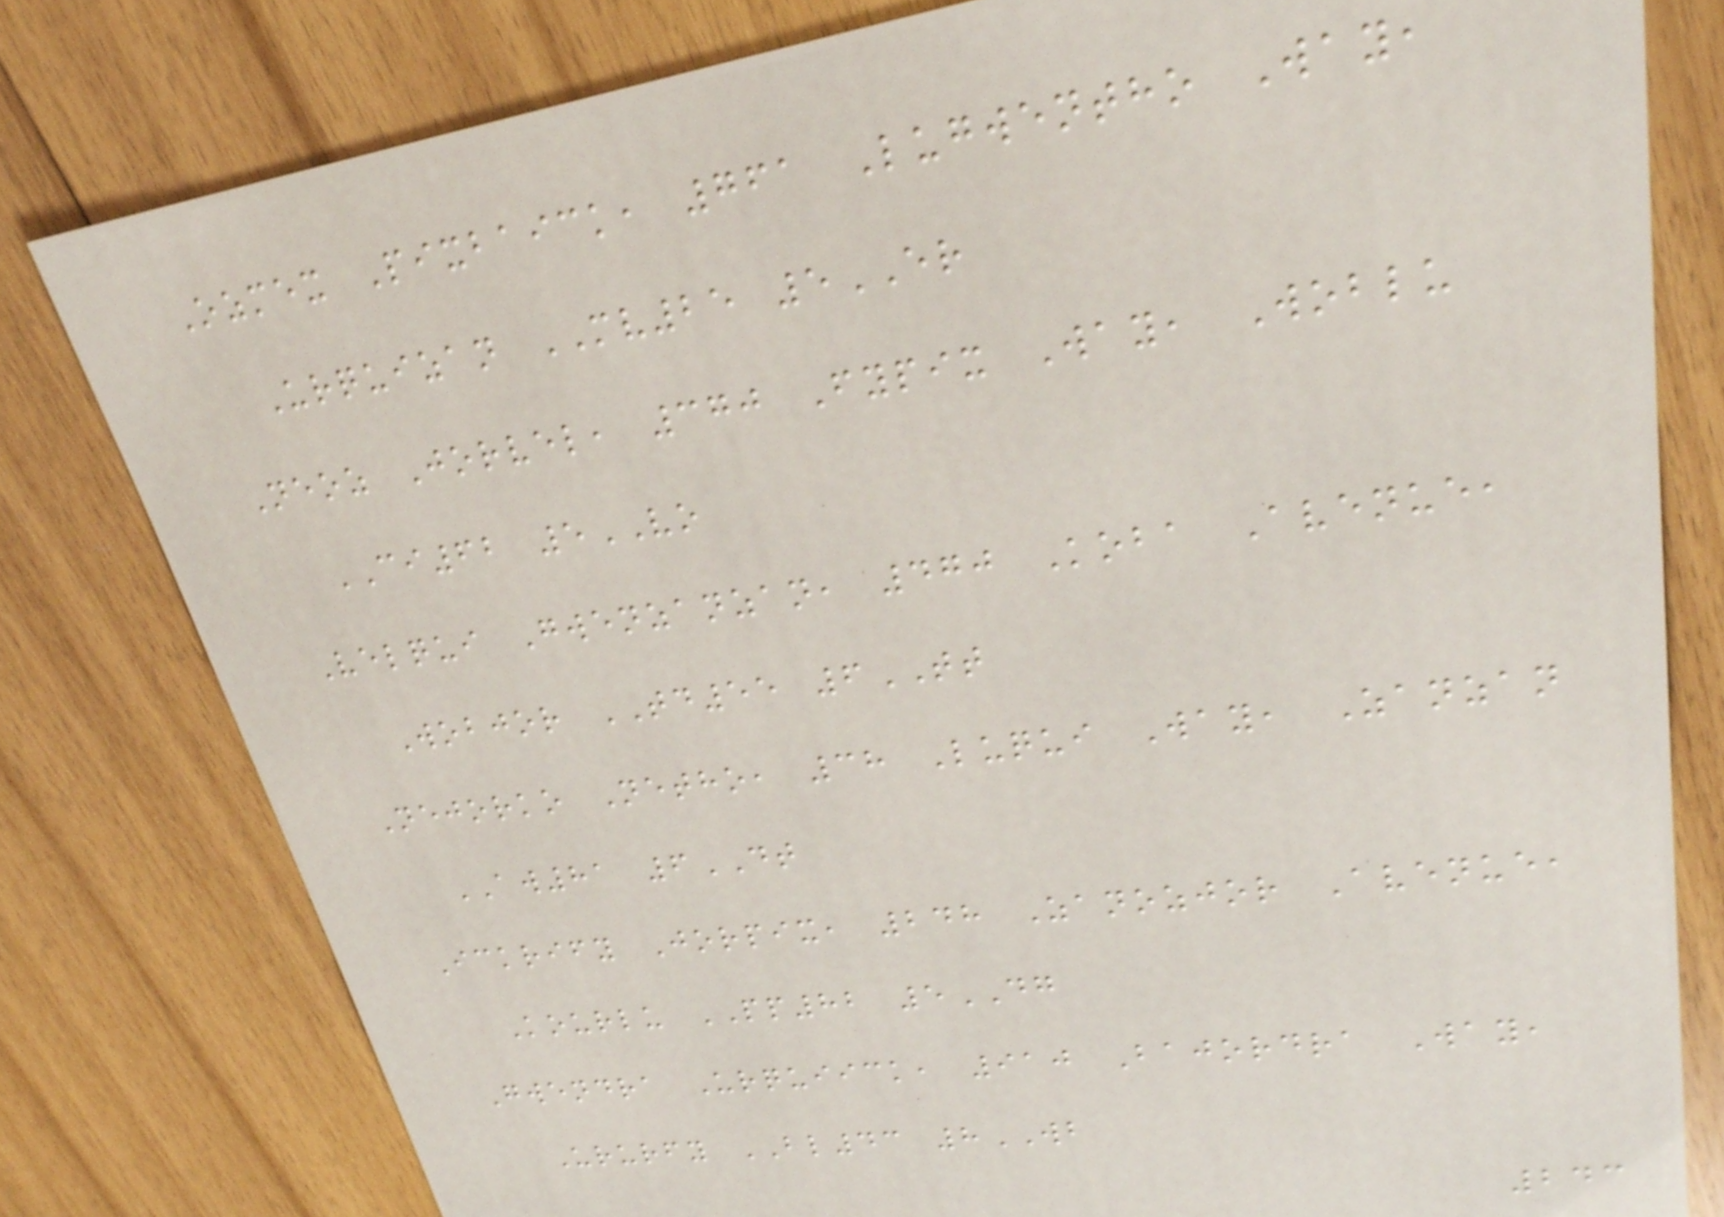Ozmex Pixbaick, 761 Lugwentho Way,
Urquizan MV25 5ER
Neoz Jorvel, 370 Fypix Way, Woblu
CI62 5VO
Velqui Gwenzanzan, 470 Koba Avenue,
Wobjor TD55 6TT
Nejorko Netho, 38 Luqui Way, Zanzan
AW81 6DT
Ickrify Jorpix, 248 Zanozjor Avenue,
Kourlu PP82 5DG
Gwendra Urquiick, 910 Bajordra Way,
Ururfy BL43 8WB
243
